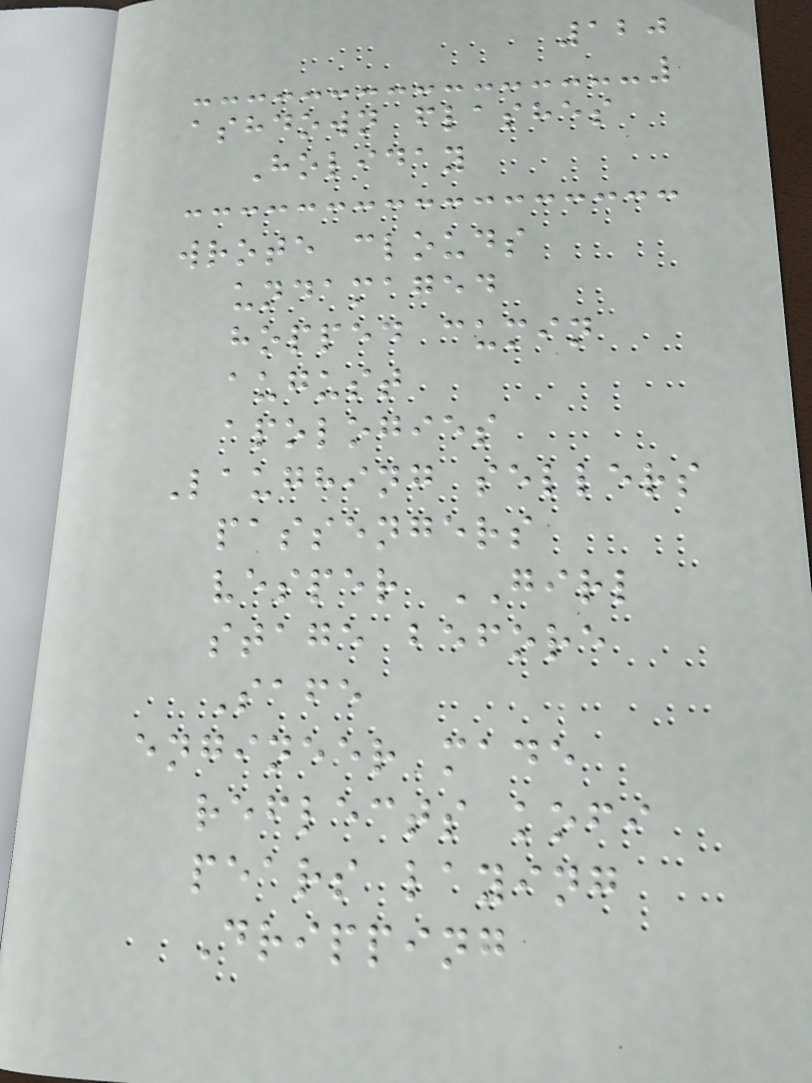120
ashdown flashes
Holiday
wrote clouds
undamaged
hopped cumin
august
apologies
Laughing sellers
passengers
vesper GIRL
stage before
Safe
engineer made
reflects kofi
pears laying
Dripping
